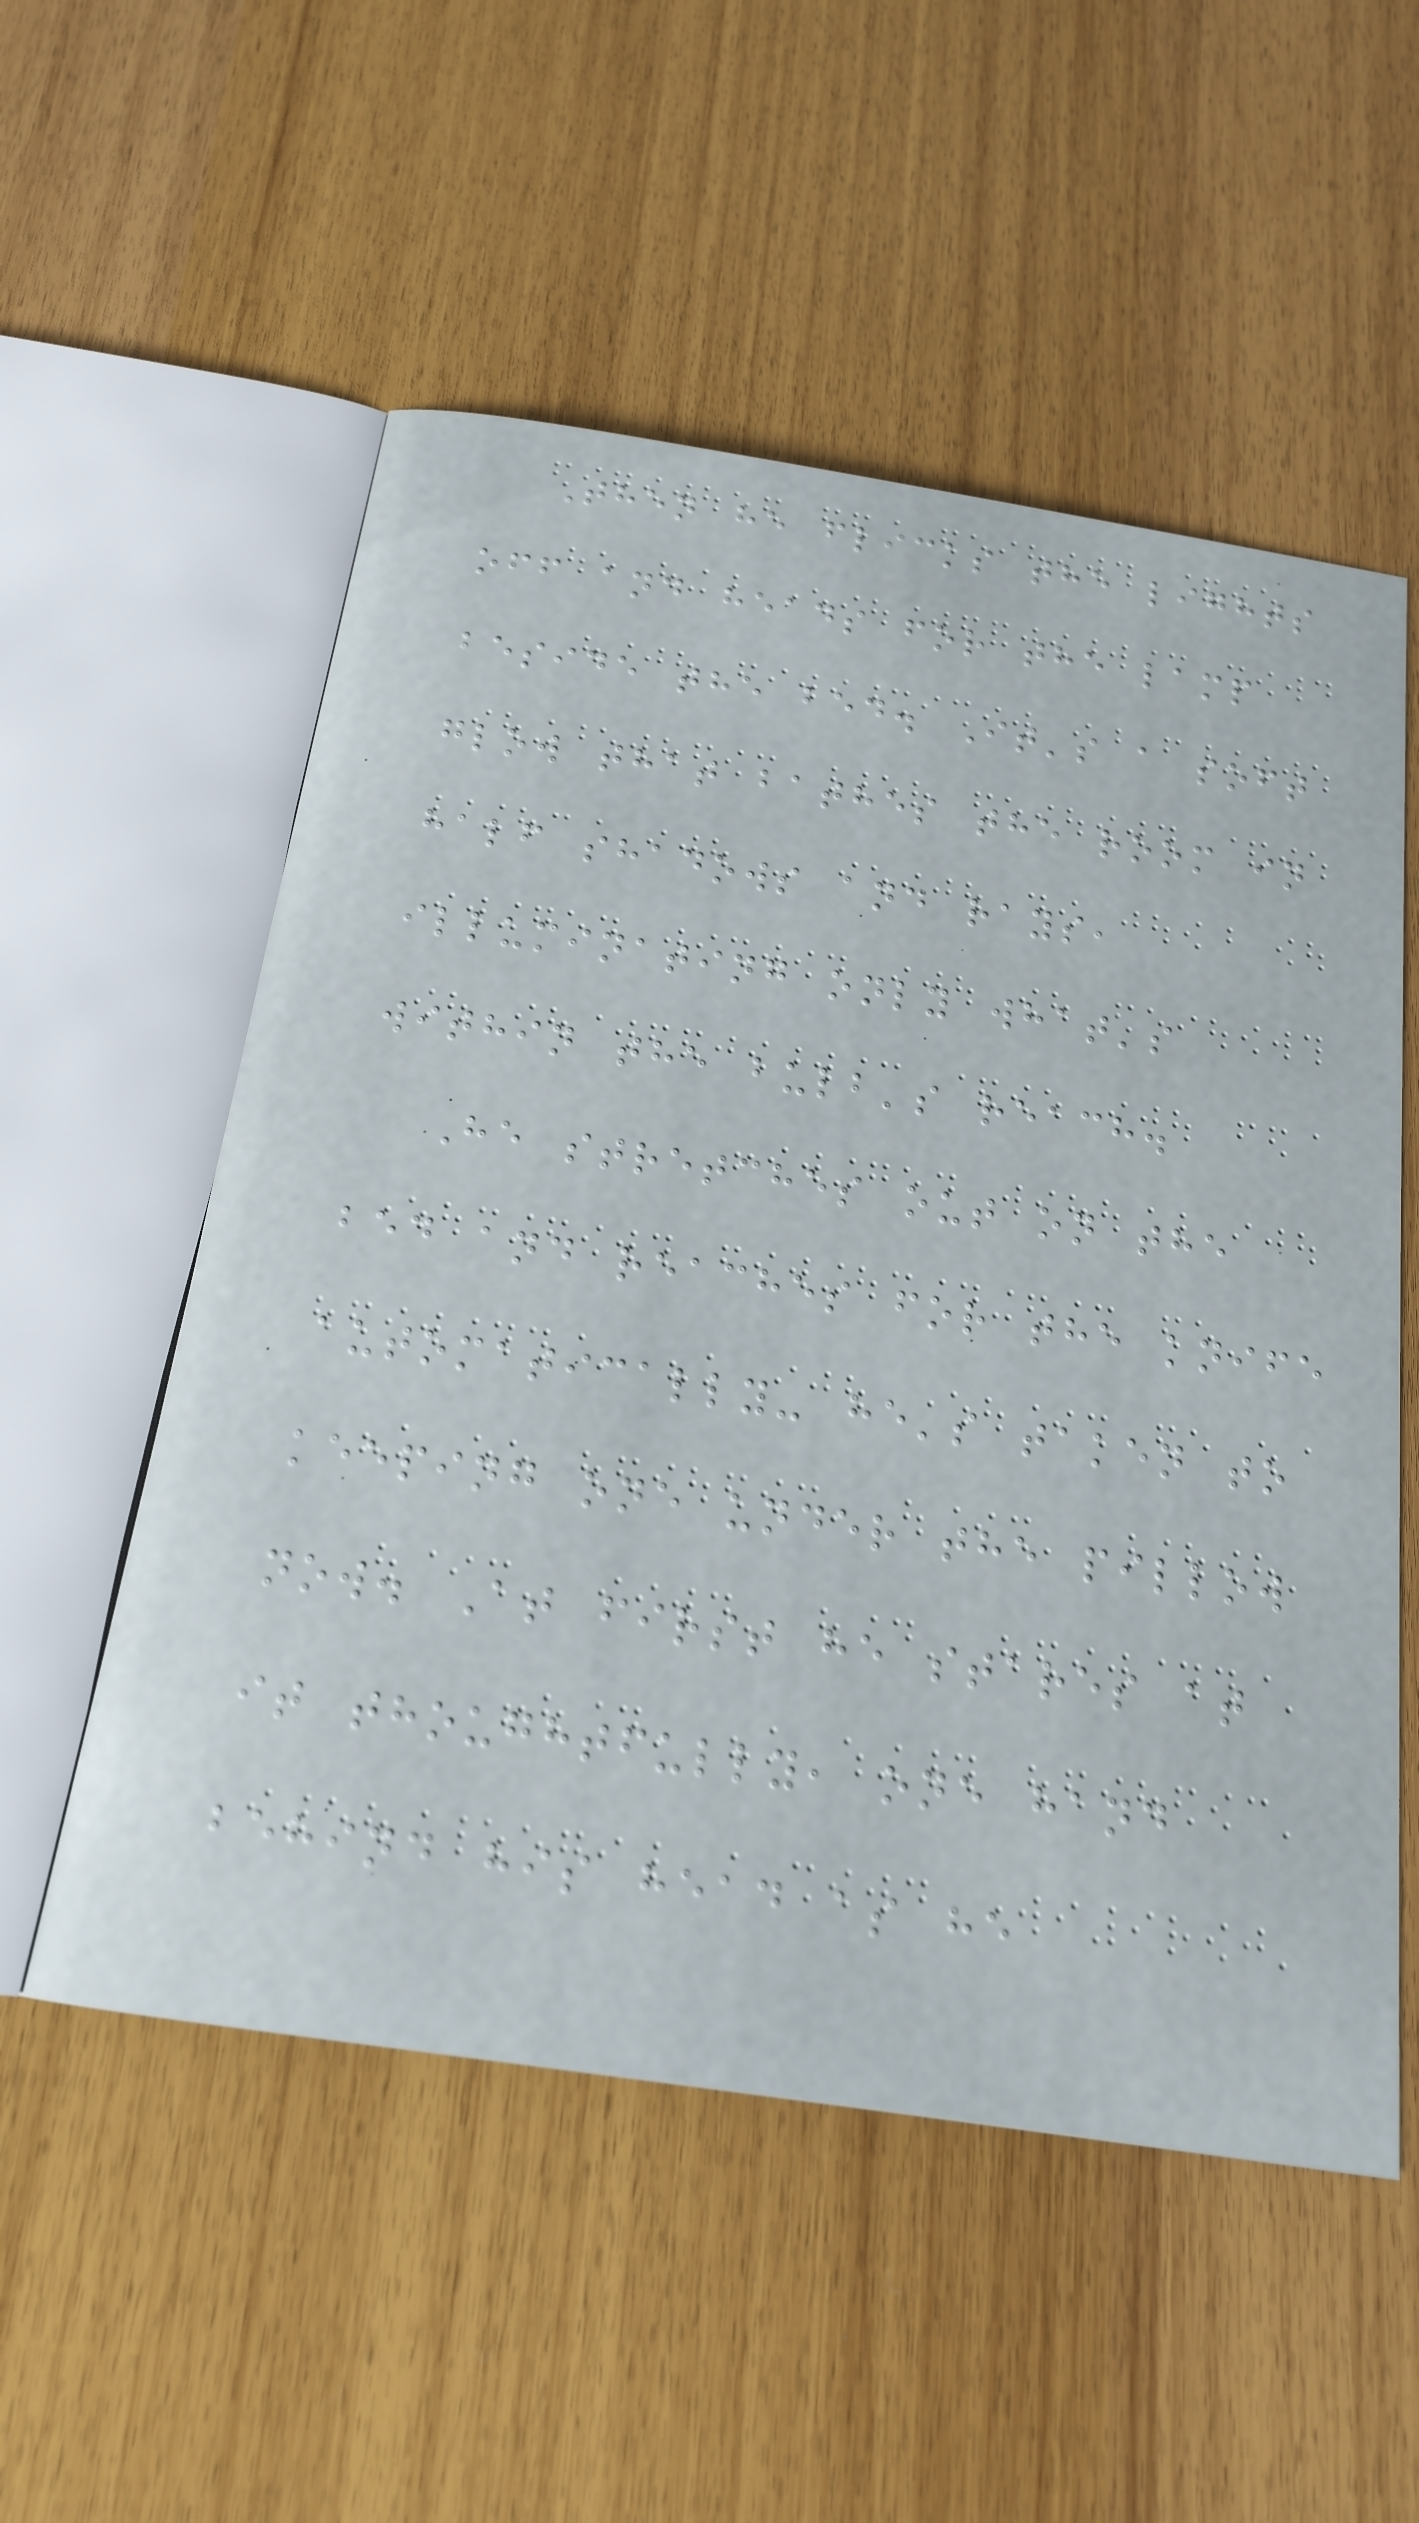Then he flicks the lights
off and heads for the lamp
beside the bed. It's a soft
glow that bathes the room in
half shadows and rays,
illuminating only what's
within the bulb's reach.
He stretches out on the
bed and reaches for the knife
automatically- he's taken to
keeping one under the pillow
now. At first he stares at
it thoughtfully, one hand
behind his head as he
